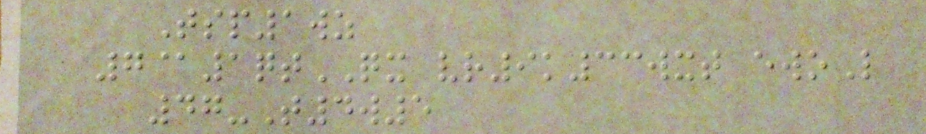Tsp1wz
7@1qtQX vr9k33wxt ewoL
47-T4w5
